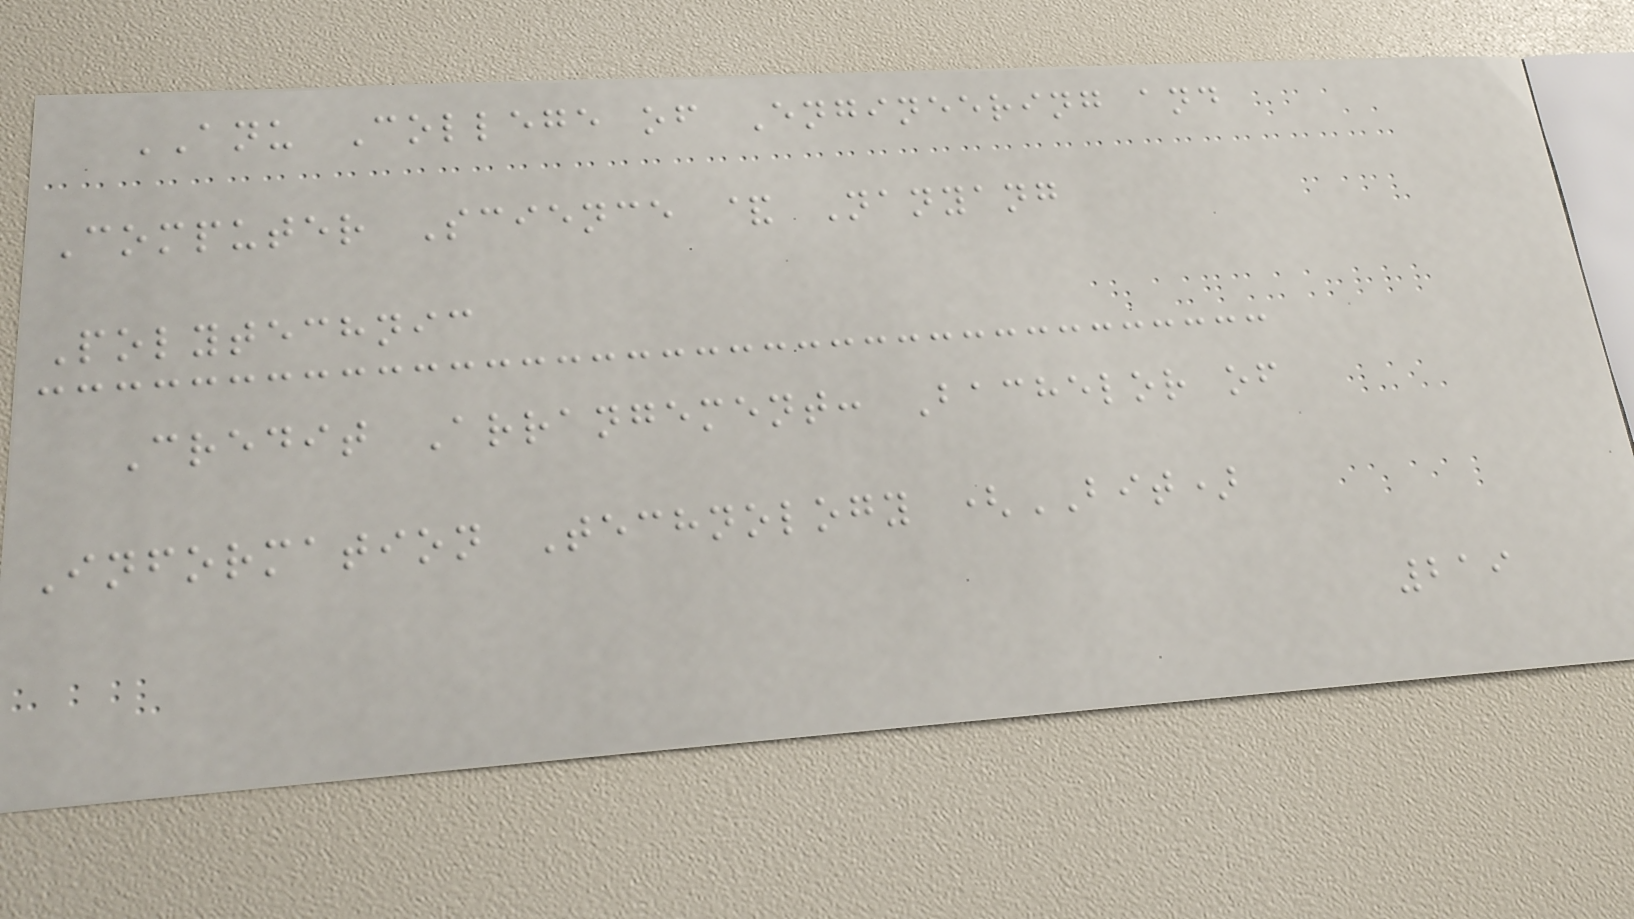ANU College of Engineering and
Computer Science & Nanyang
Polytechnic
Credit Arrangement: Bachelor of
Information Technology (BIT)
219
